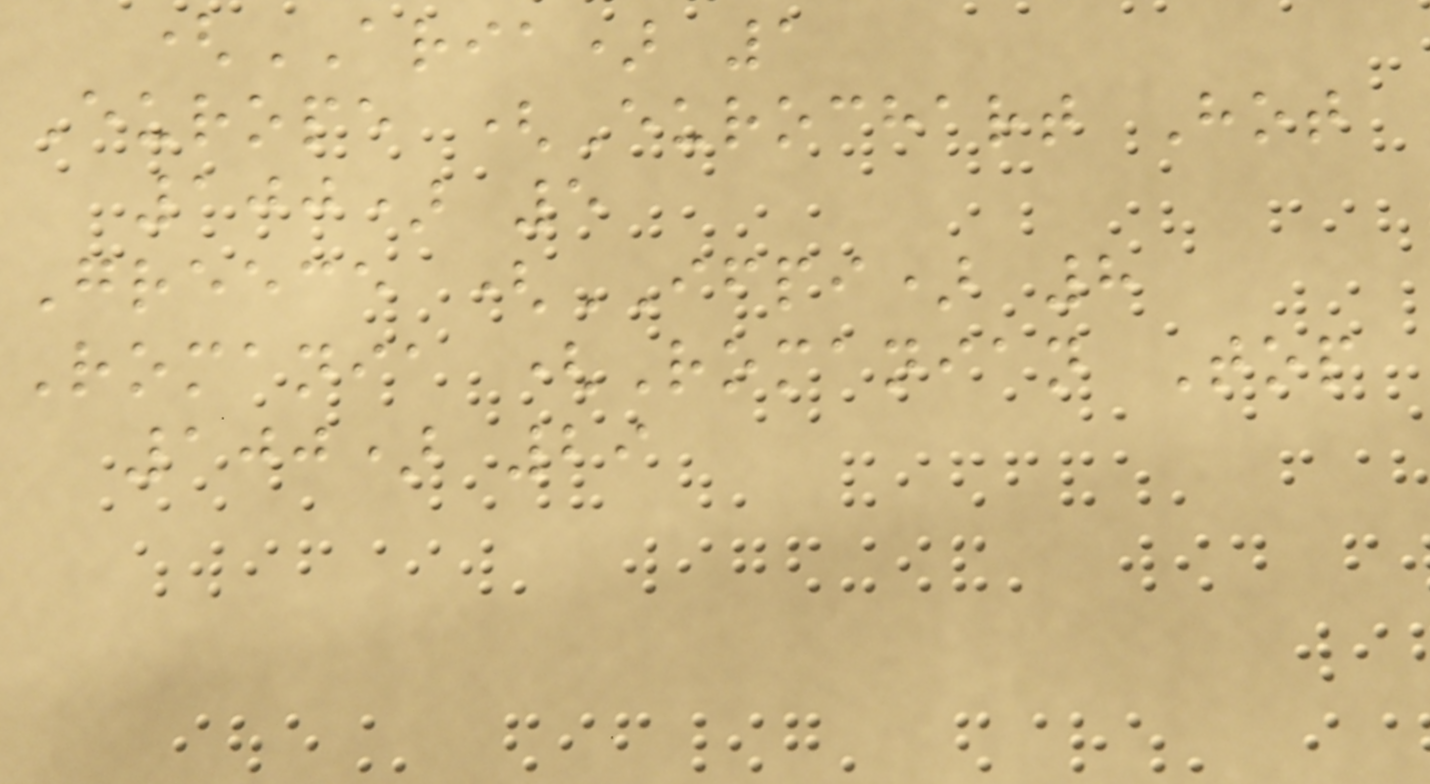(ARIA) 1
Europe (Eurochart Hot
100) 5
Greece (IFPI) 8
Romania (Romanian Top
100) 29
